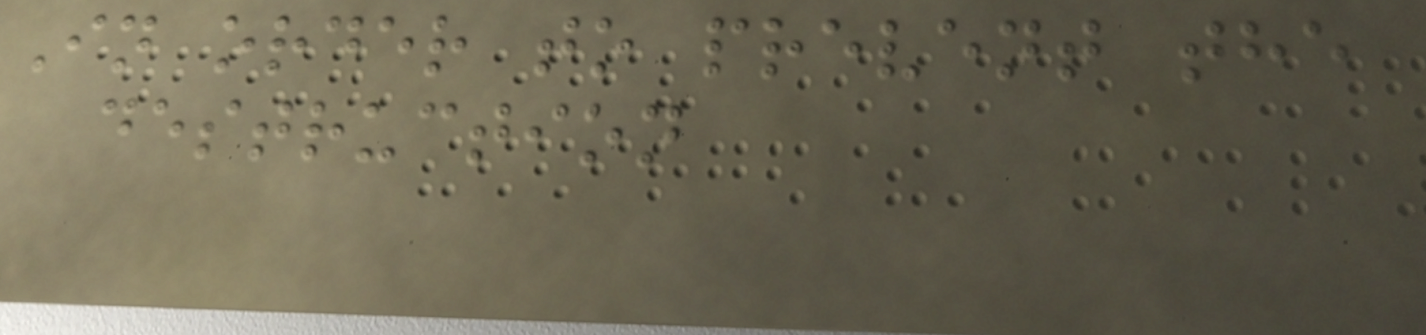In order to prevent the
destruction
